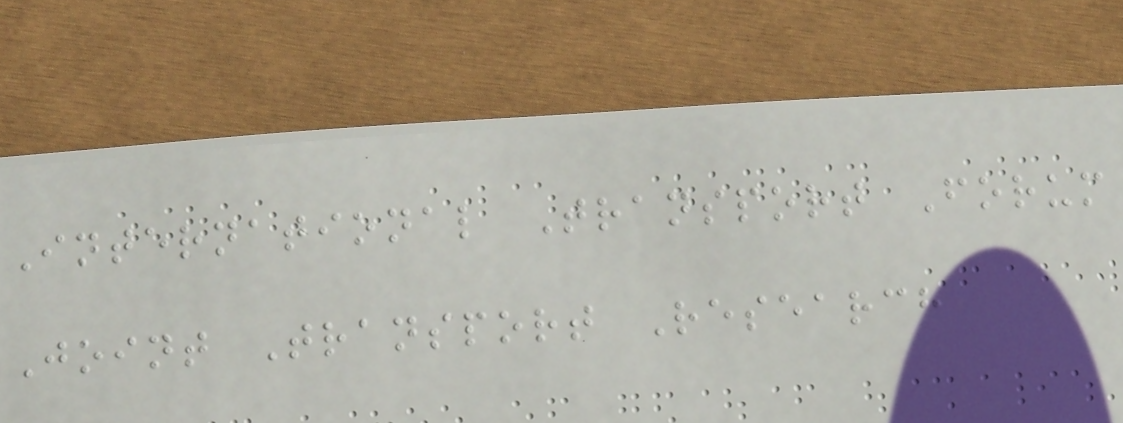International Transport Forum
Joint Transport Research
